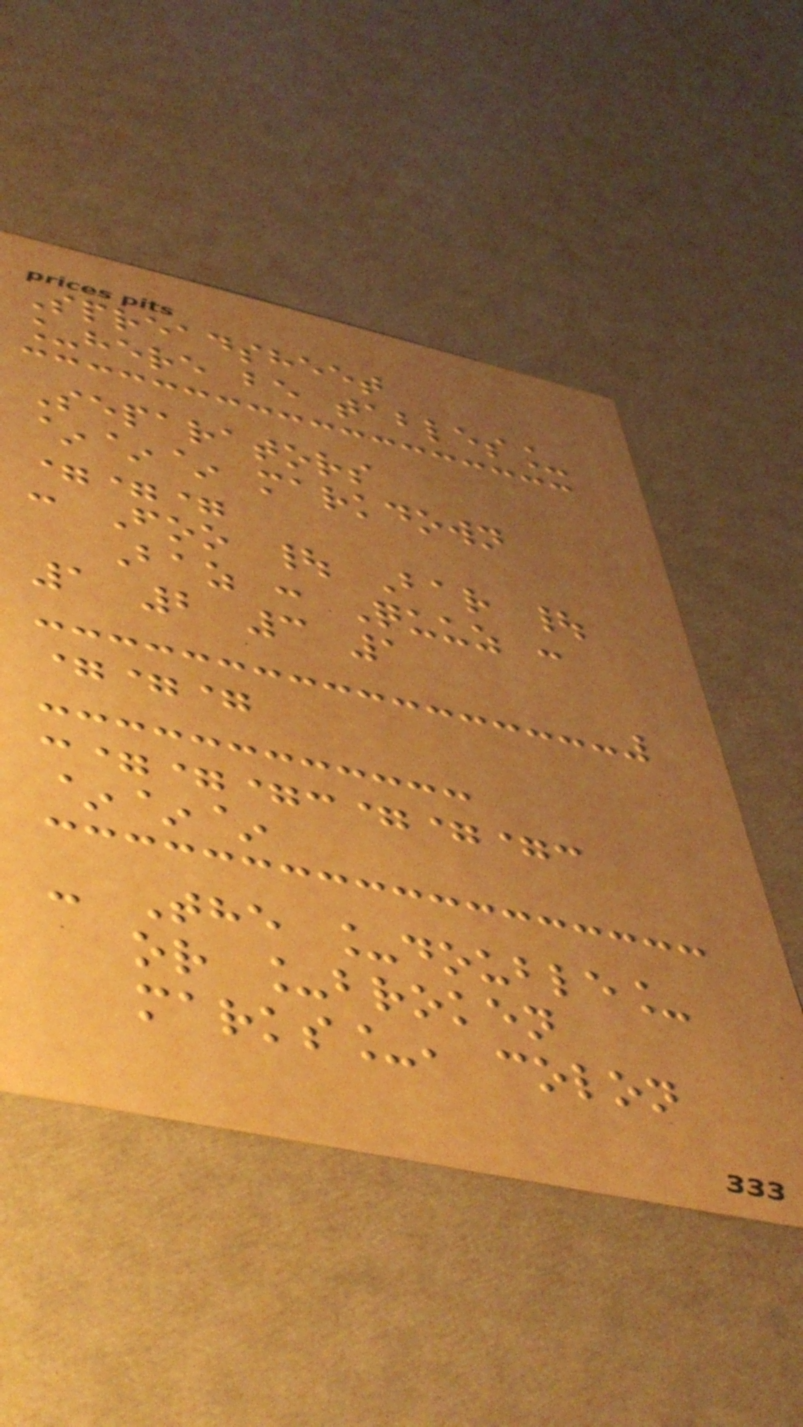Spreadsheet
_here be tables_
Separators
~~~ markdown
===
: Foo | Bar |
Baz : Quuz :
1 2 3 1
===
:===:===:
~~~
- The _double_
or _broken
marks_, colon
